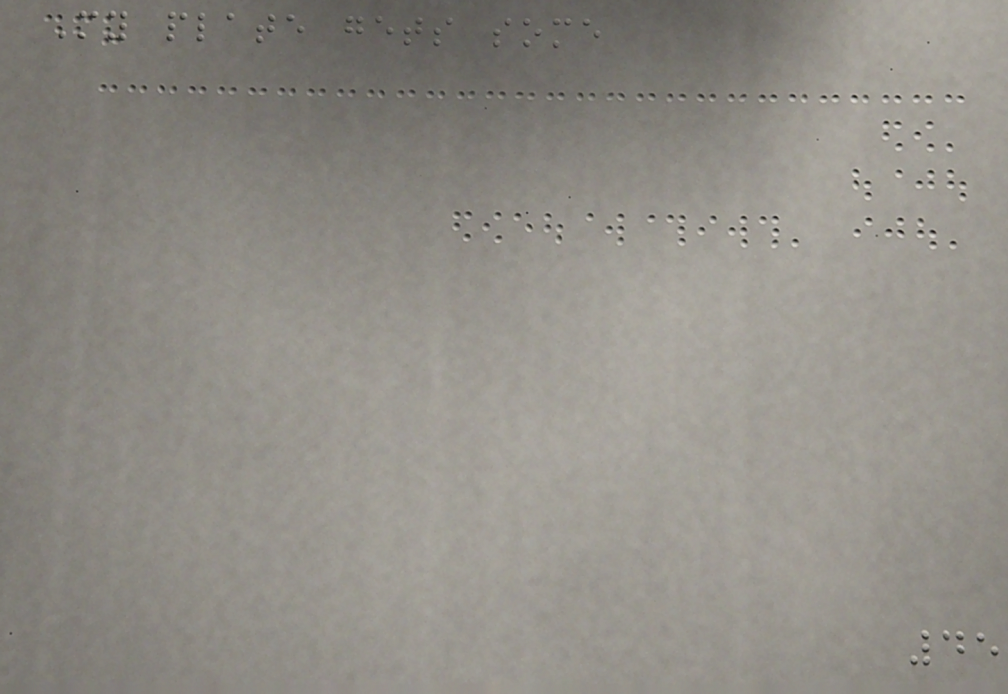My plate gets some
45
